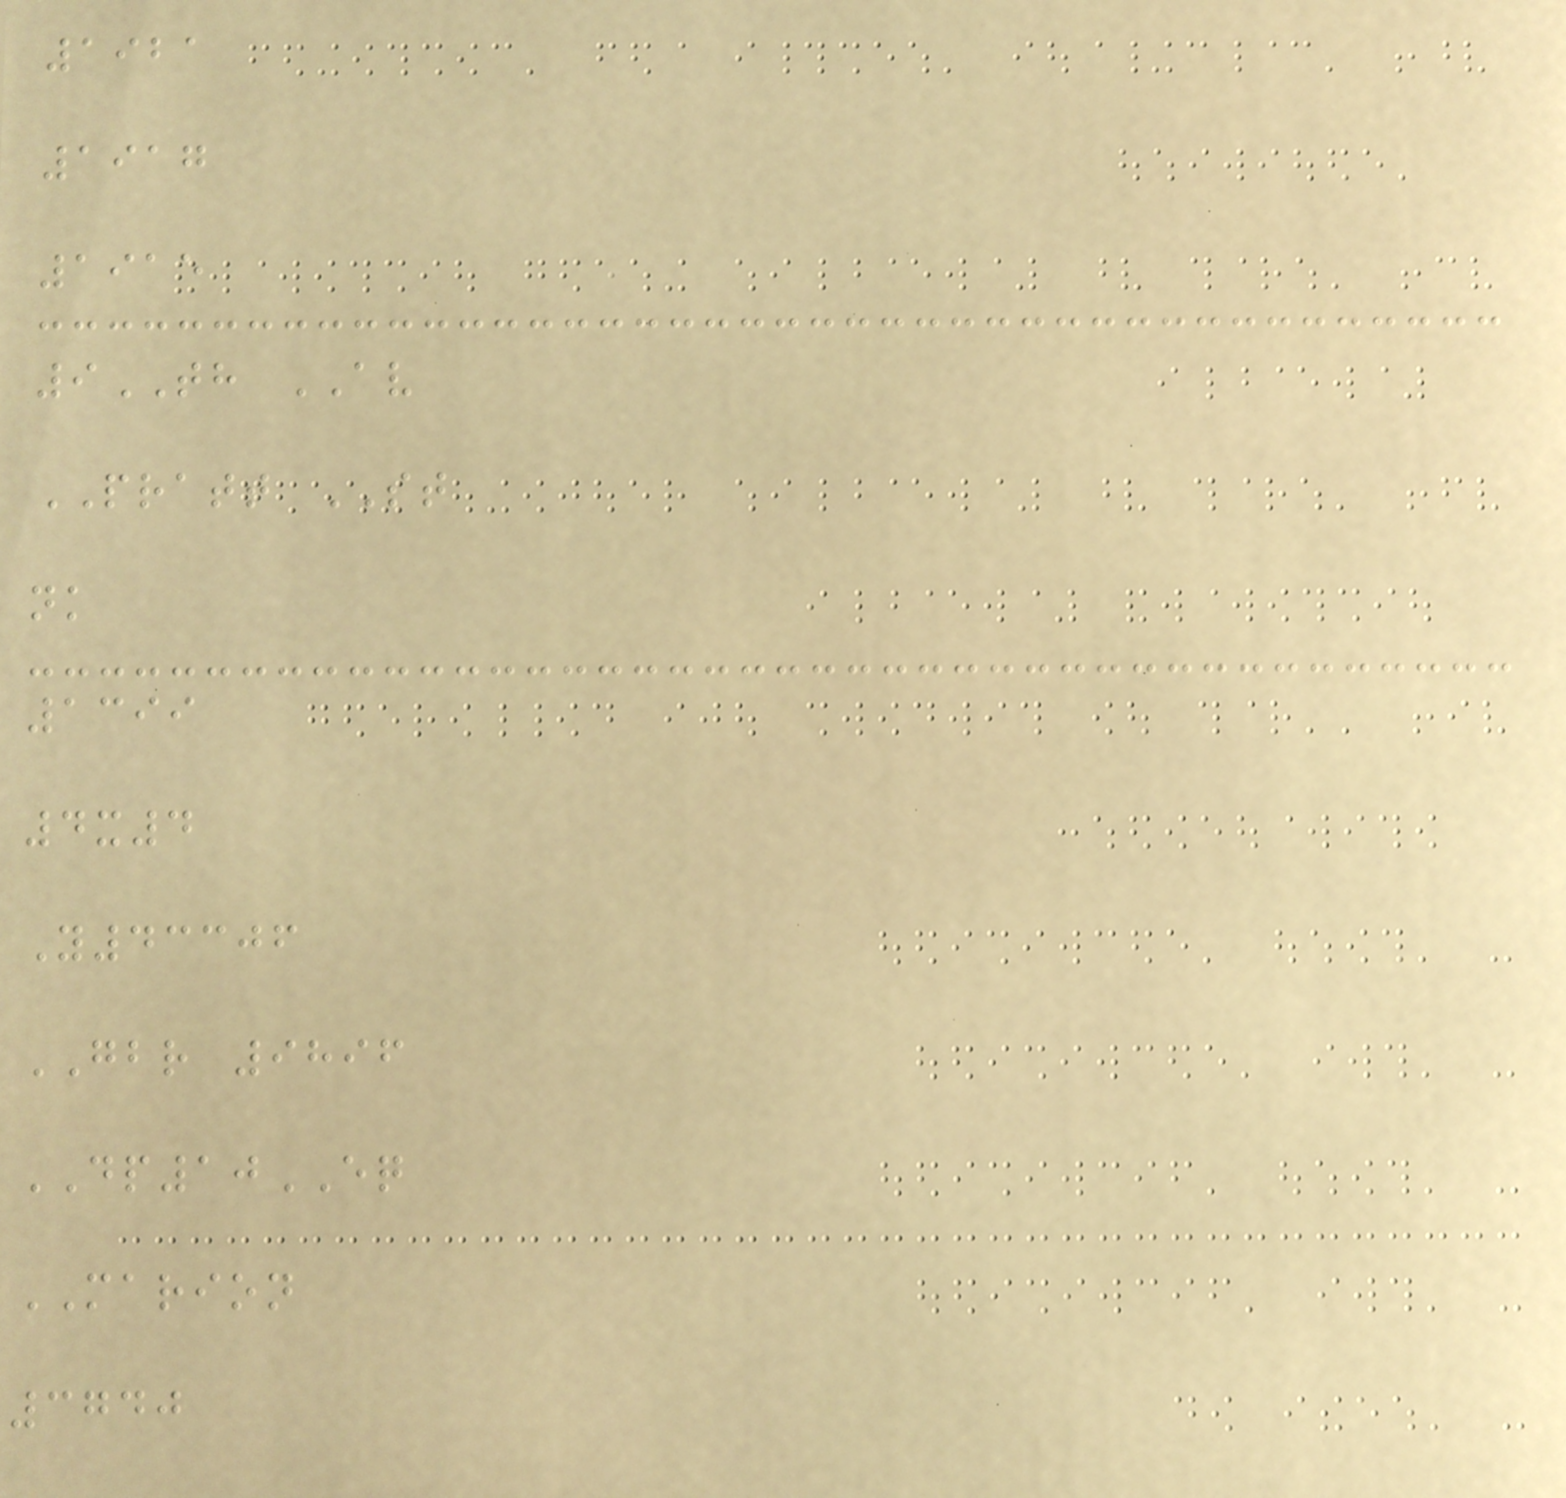1921
1917
1915
9TH AV
PRATT ST
nk
1399
4x4
Y43306
GBR 9896
DP10EQ
MARION
3740
